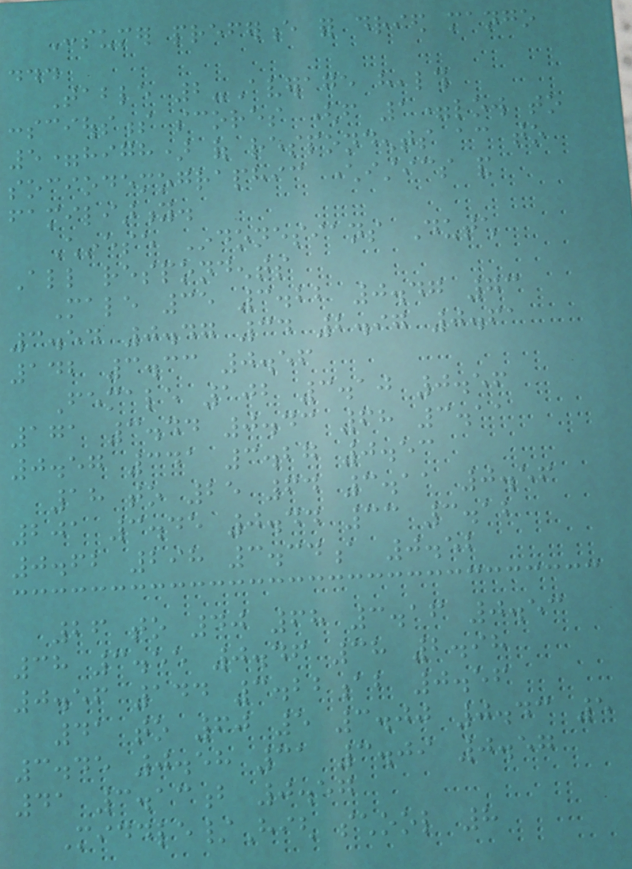Consumer preference for dried mango
...
Table 2-Average health
consciousness scores (from 1=low to
5=high) of respondents according to
sociodemographic characteristics and
familiarity.
Chinese Indonesians Dutch
All respondents
Male 35 3.22 0.47 73
3.54 0.47 34 2.97 0.61
142 3.33 0.56
Female 102 3.10 0.56
171 3.44 0.43 68 3.11
0.57 341 3.27 0.53
18 to 25 64 3.11 0.56
201 3.45 0.44 33 3.12
0.62 298 3.34a 0.52
26 to 40 68 3.16 0.53
38 3.55 0.46 38 2.98
0.56 144 3.22ab 0.56
41 to 60 5 3.00 0.43 5
3.45 0.58 31 3.09 0.57
41 3.13b 0.57
Middle/High school 8
